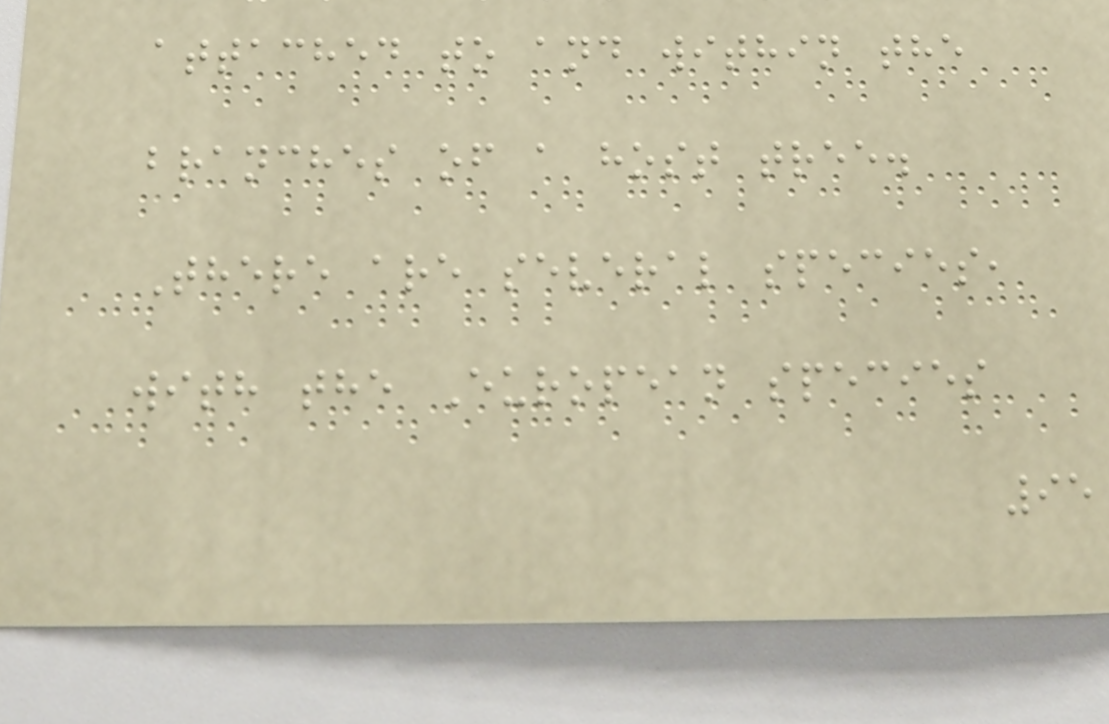attached to and within the
branches of a host tree.
There are several species,
with the European species
95
